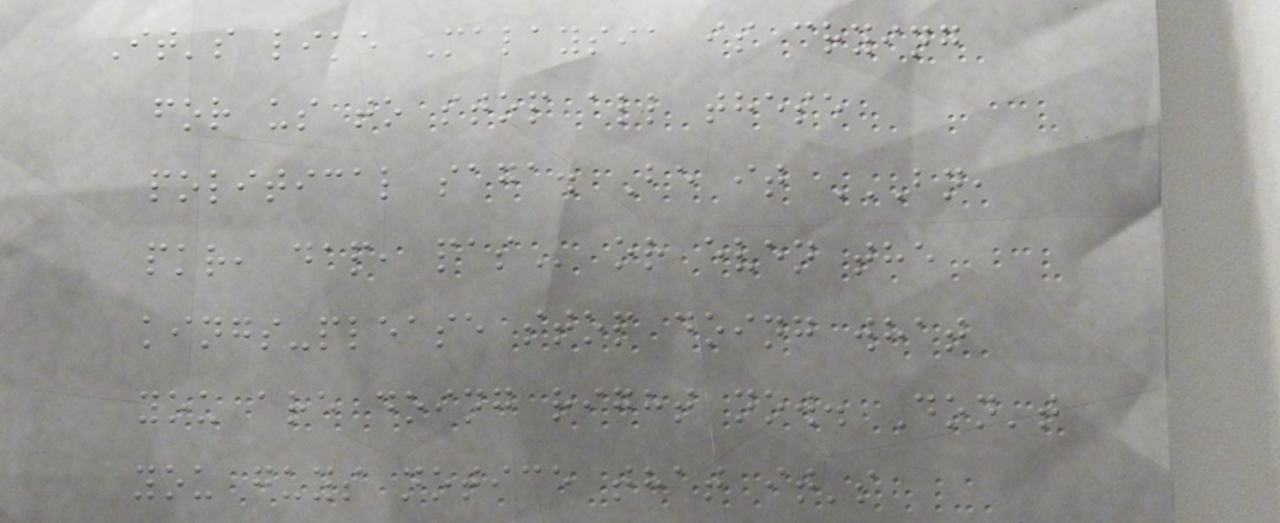It's like Malaysia is crying
for us to stop all these
political saga. Be it BN,
PKR, DAP, PAS or even the
kings-please stop doing what
you are doing right now. Don't
you guys notice that it's
